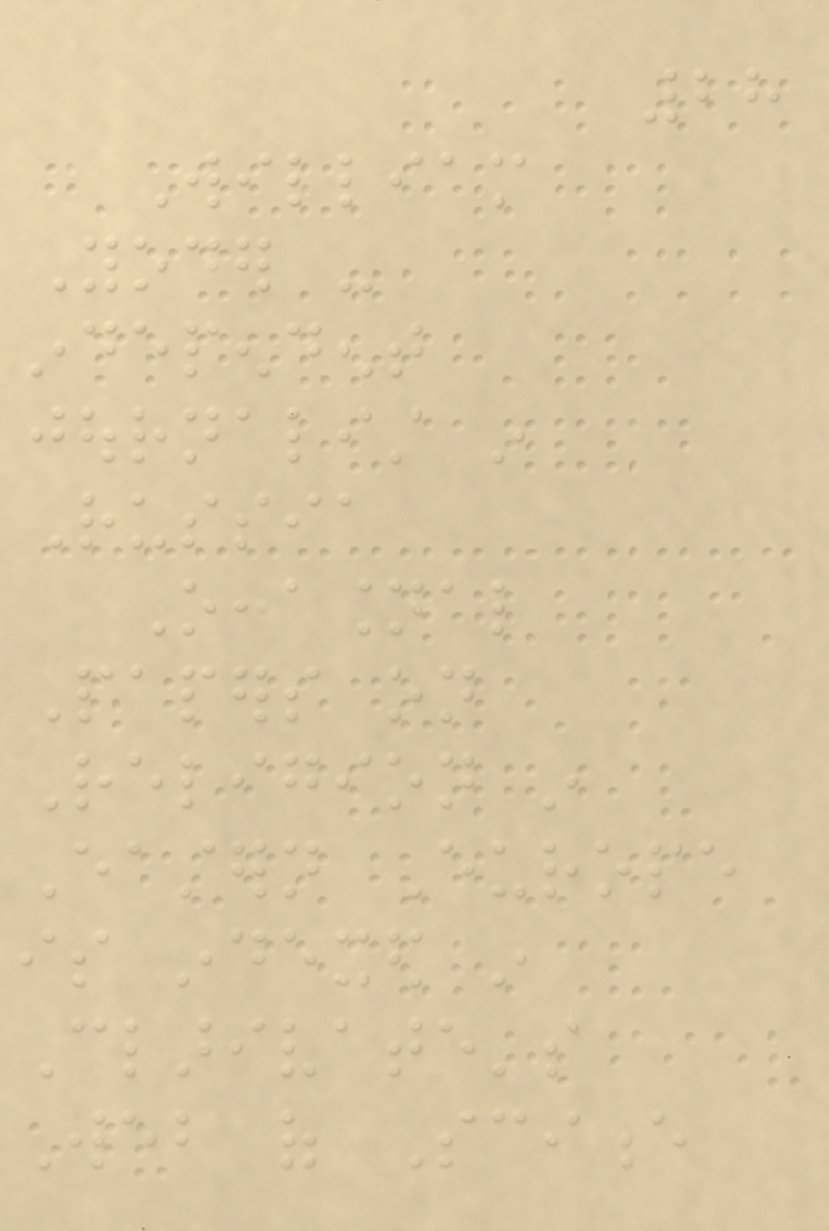28
William
Yoder -
independent
journalist in
Russia
Occasional
Papers on
Religion in
Eastern Europe
is indexed in
Clarivate's
Web of Science
